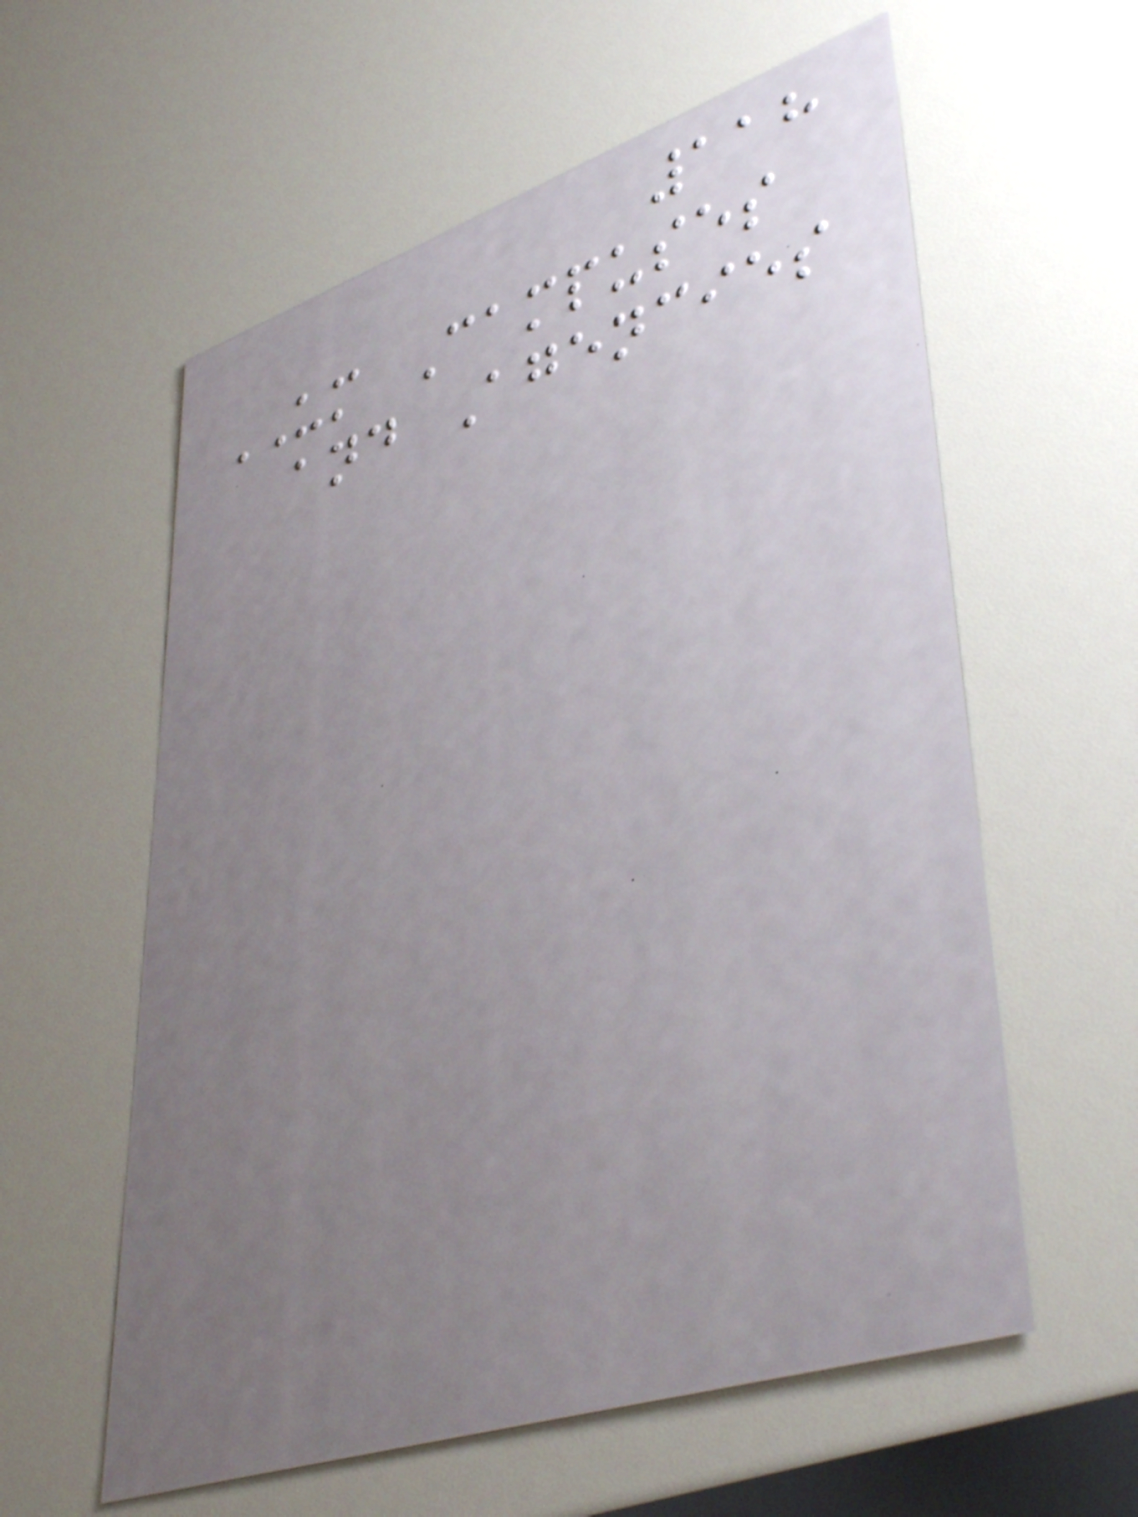118
UM Campuses
and Agencies
